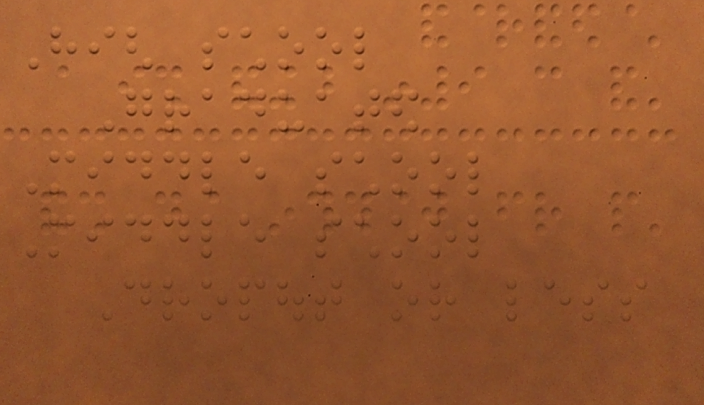High school
Graduated
Middle school
Middle school
Dropout or less
